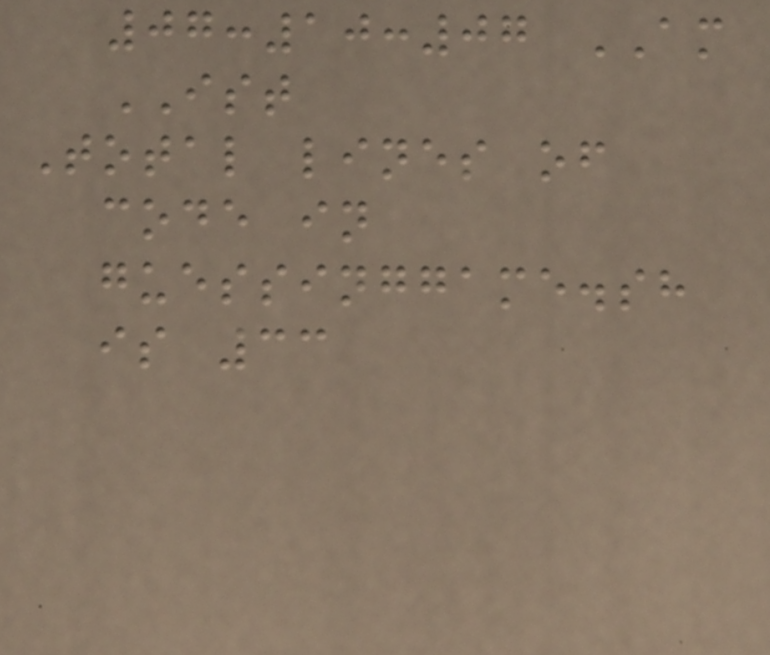07:10:07 AM
IST
Total lines of
code in
guessinggame.sh
is 33
